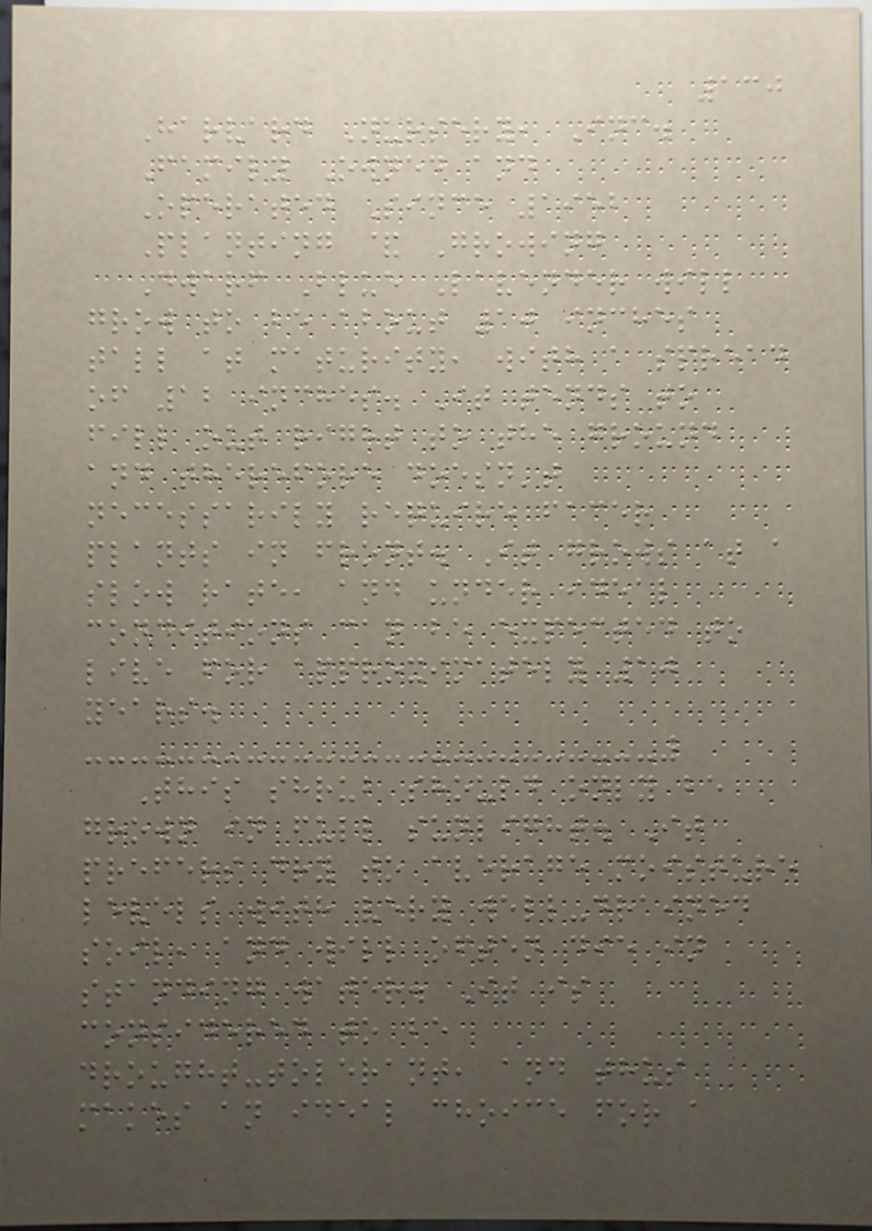130
Harvard Nursery, Inc.
Family Owned and
Operated Since 1952
Planting & Growing
Dwarf Blue Lavender will
grow to be about 10 inches
tall at maturity, with a spread
of 12 inches. It tends to
fill out right to the ground
and therefore doesn't
necessarily require facer
plants in front. It grows at a
slow rate, and under ideal
conditions can be expected to
live for approximately 10
years.
This shrub should only be
grown in full sunlight. It
prefers dry to average moisture
levels with very well-drained
soil, and will often die in
standing water. It is
considered to be
drought-tolerant, and thus
makes an ideal choice for a
